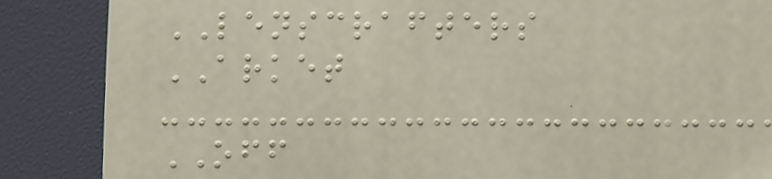LENSCRAFTERS
ARKET
OFF
